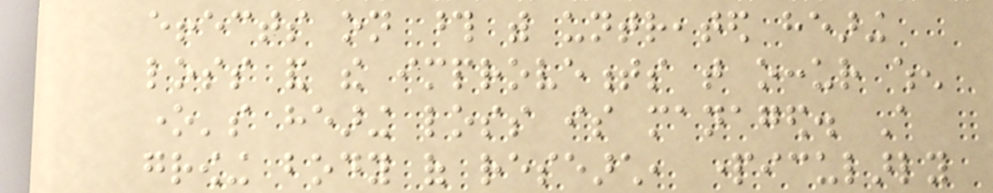effects on those with untreated hearing
loss and the improvements that occur when
one's hearing loss is managed. A
growing body of research, particularly
